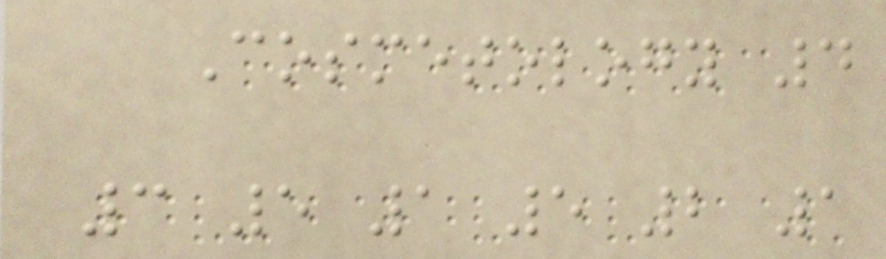Cosmetology 4
3 5 1 5 2 1
